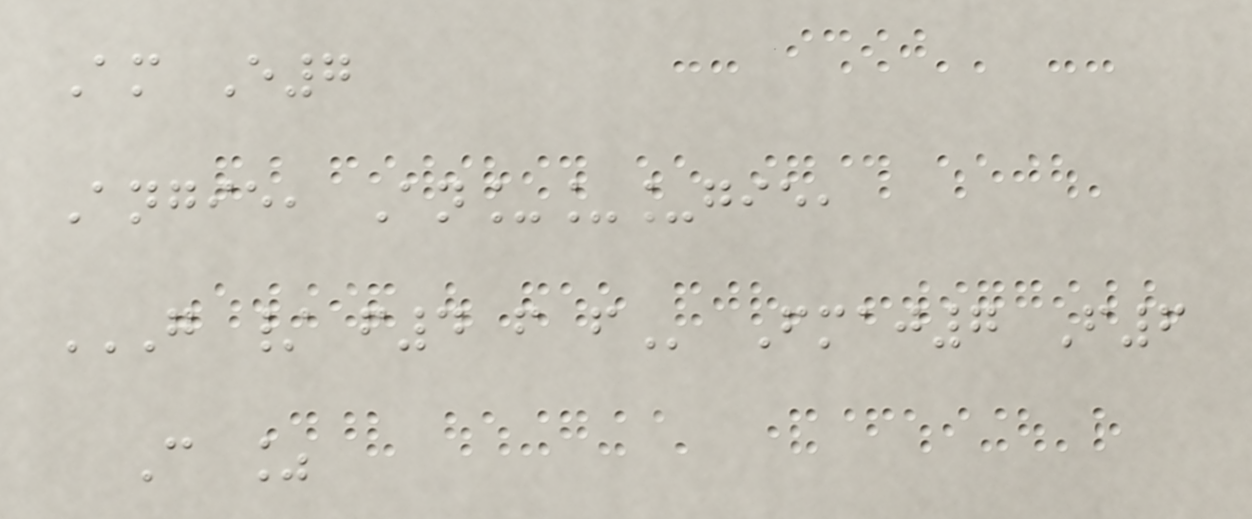Am E7
Angie, An___gie,
G / F4 F F Fmaj7 F6
C %
